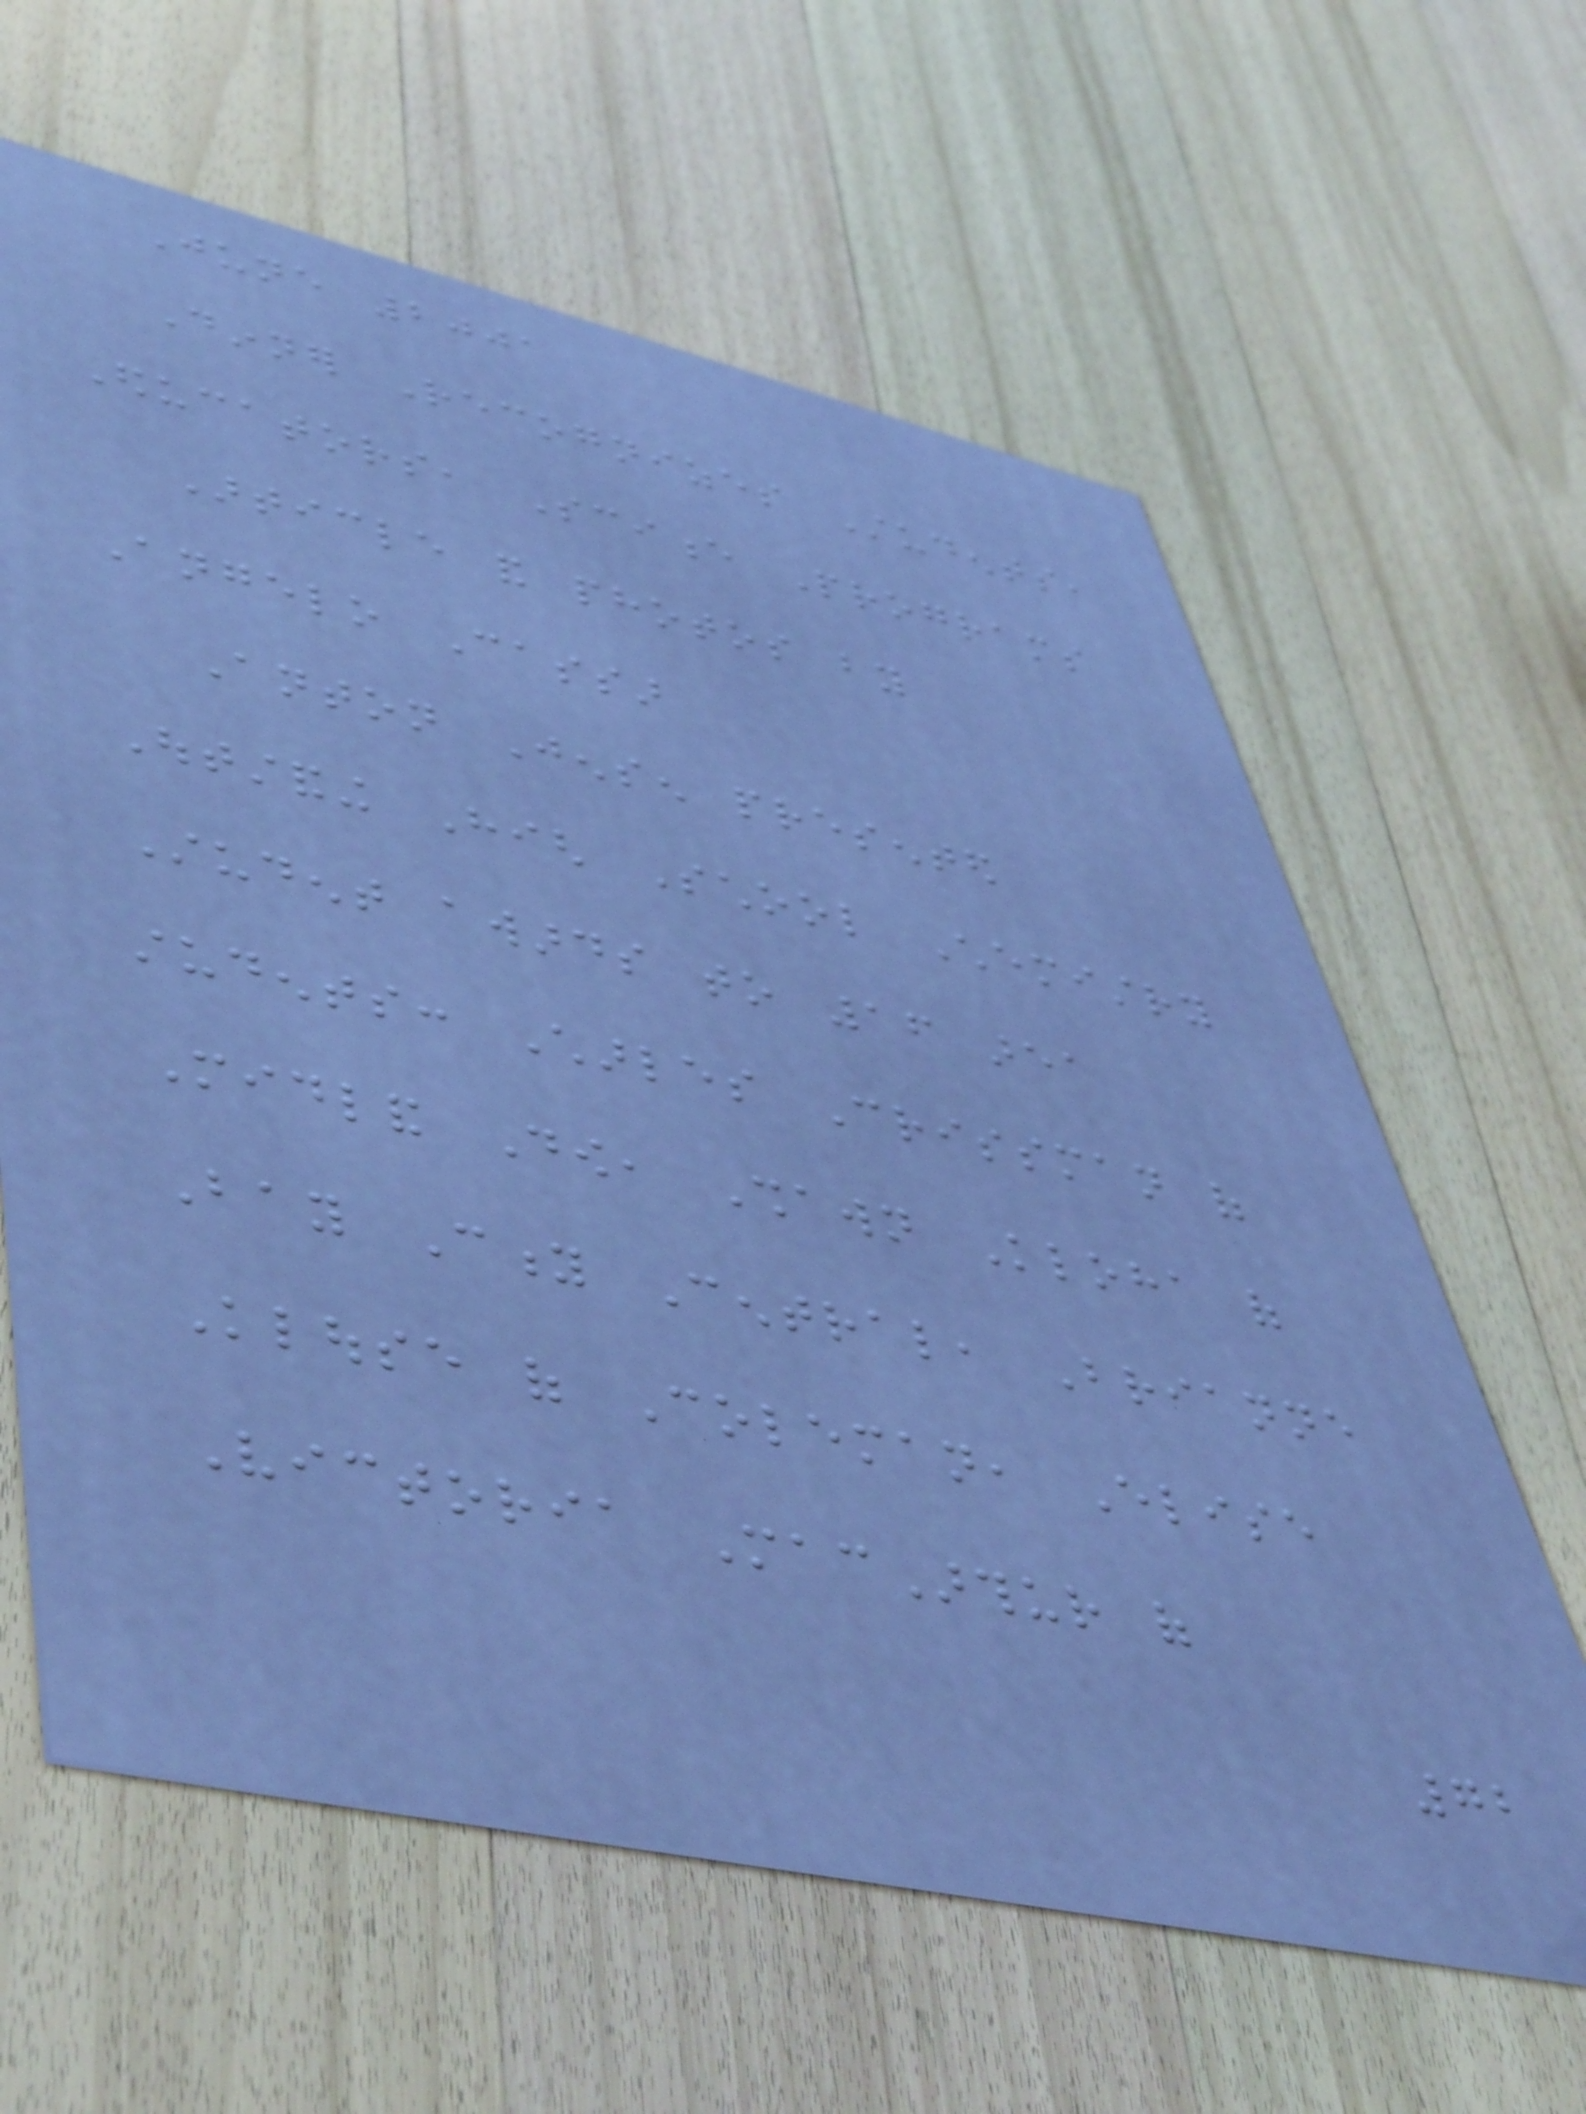June 2001
Dinner Recognizes Students,
Educators, Science Programs
Article and photos by
Angelo Cassar
Anton Jensen presented
Outstanding High School Chemistry
Student awards to 16 area
students: Charles Crissman of
Midland Dow, Shawn Kloha of
Bay City Central, Brianne
Klouse of Coleman, Elise
Victoria MacArthur of
72
